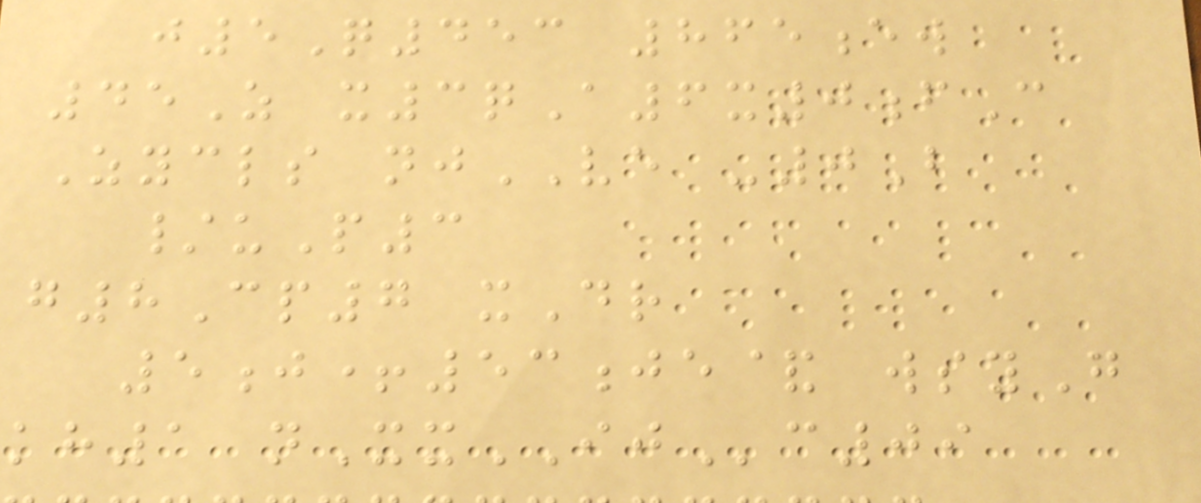j5Q453 865ew
45Z x3qA6x0fC
Zycls njVE -0B
/uP3
g8Cp7 xDr
5j+53je& wsyG
kh1 nXxIJc09
